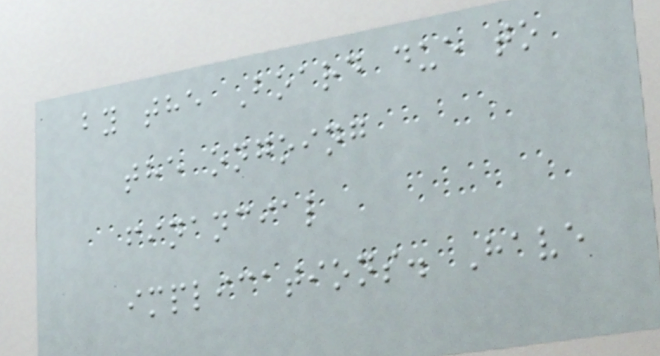by the Board due to
the ongoing
financial
implications. Have
